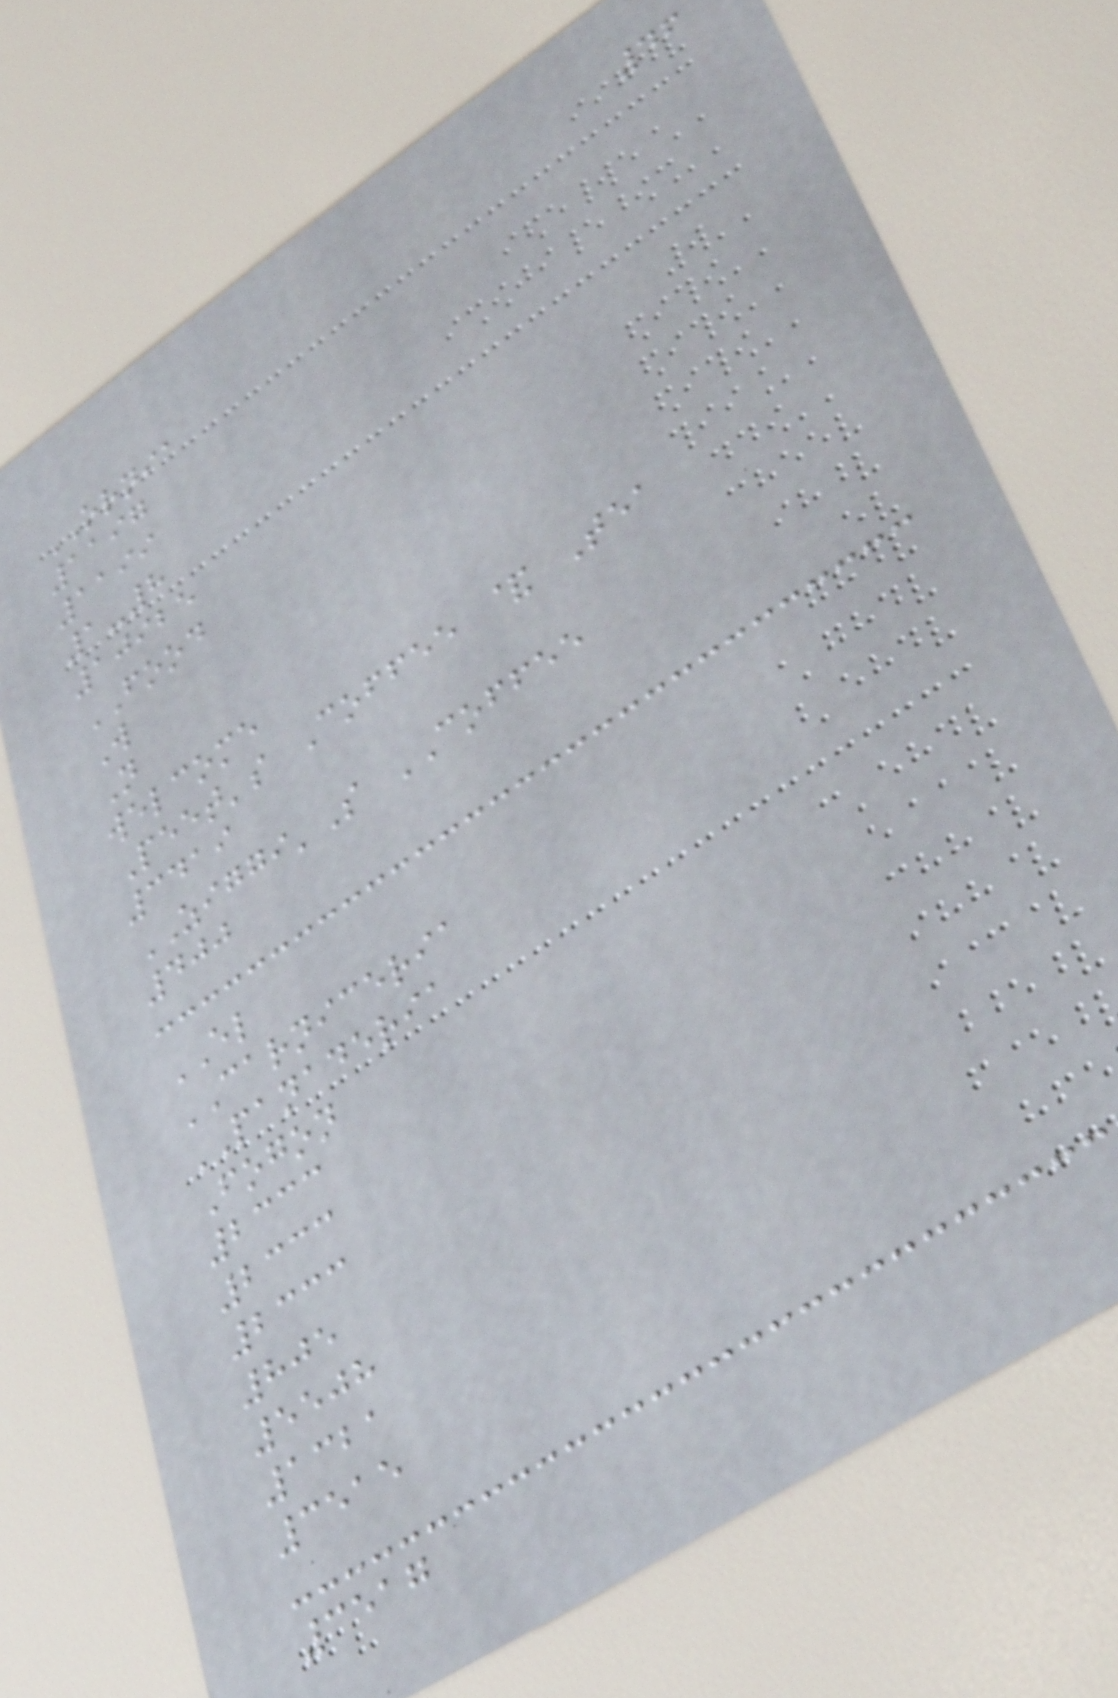46
ORNIA
1197
1199
1-8
10925
FOOD
W
N
welcome
Peet's Coffee & Tea
3419
ZIGGI'S COFFEE
400
EL
CARNICERIA
PANADERIA
Fogon
2333
2333
2333
805
5508
1321
3515
3517
